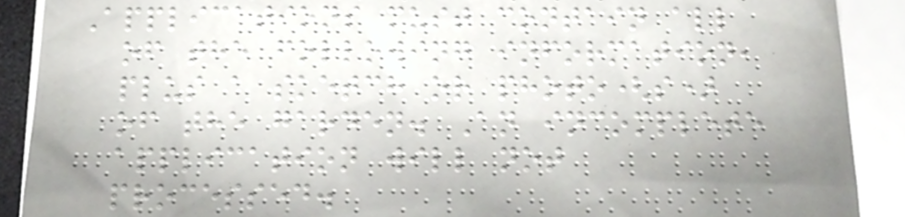Applications must contain all
of the following information,
plus a sketch or photo(s)
of the garden. An incomplete
application will not
processed.
